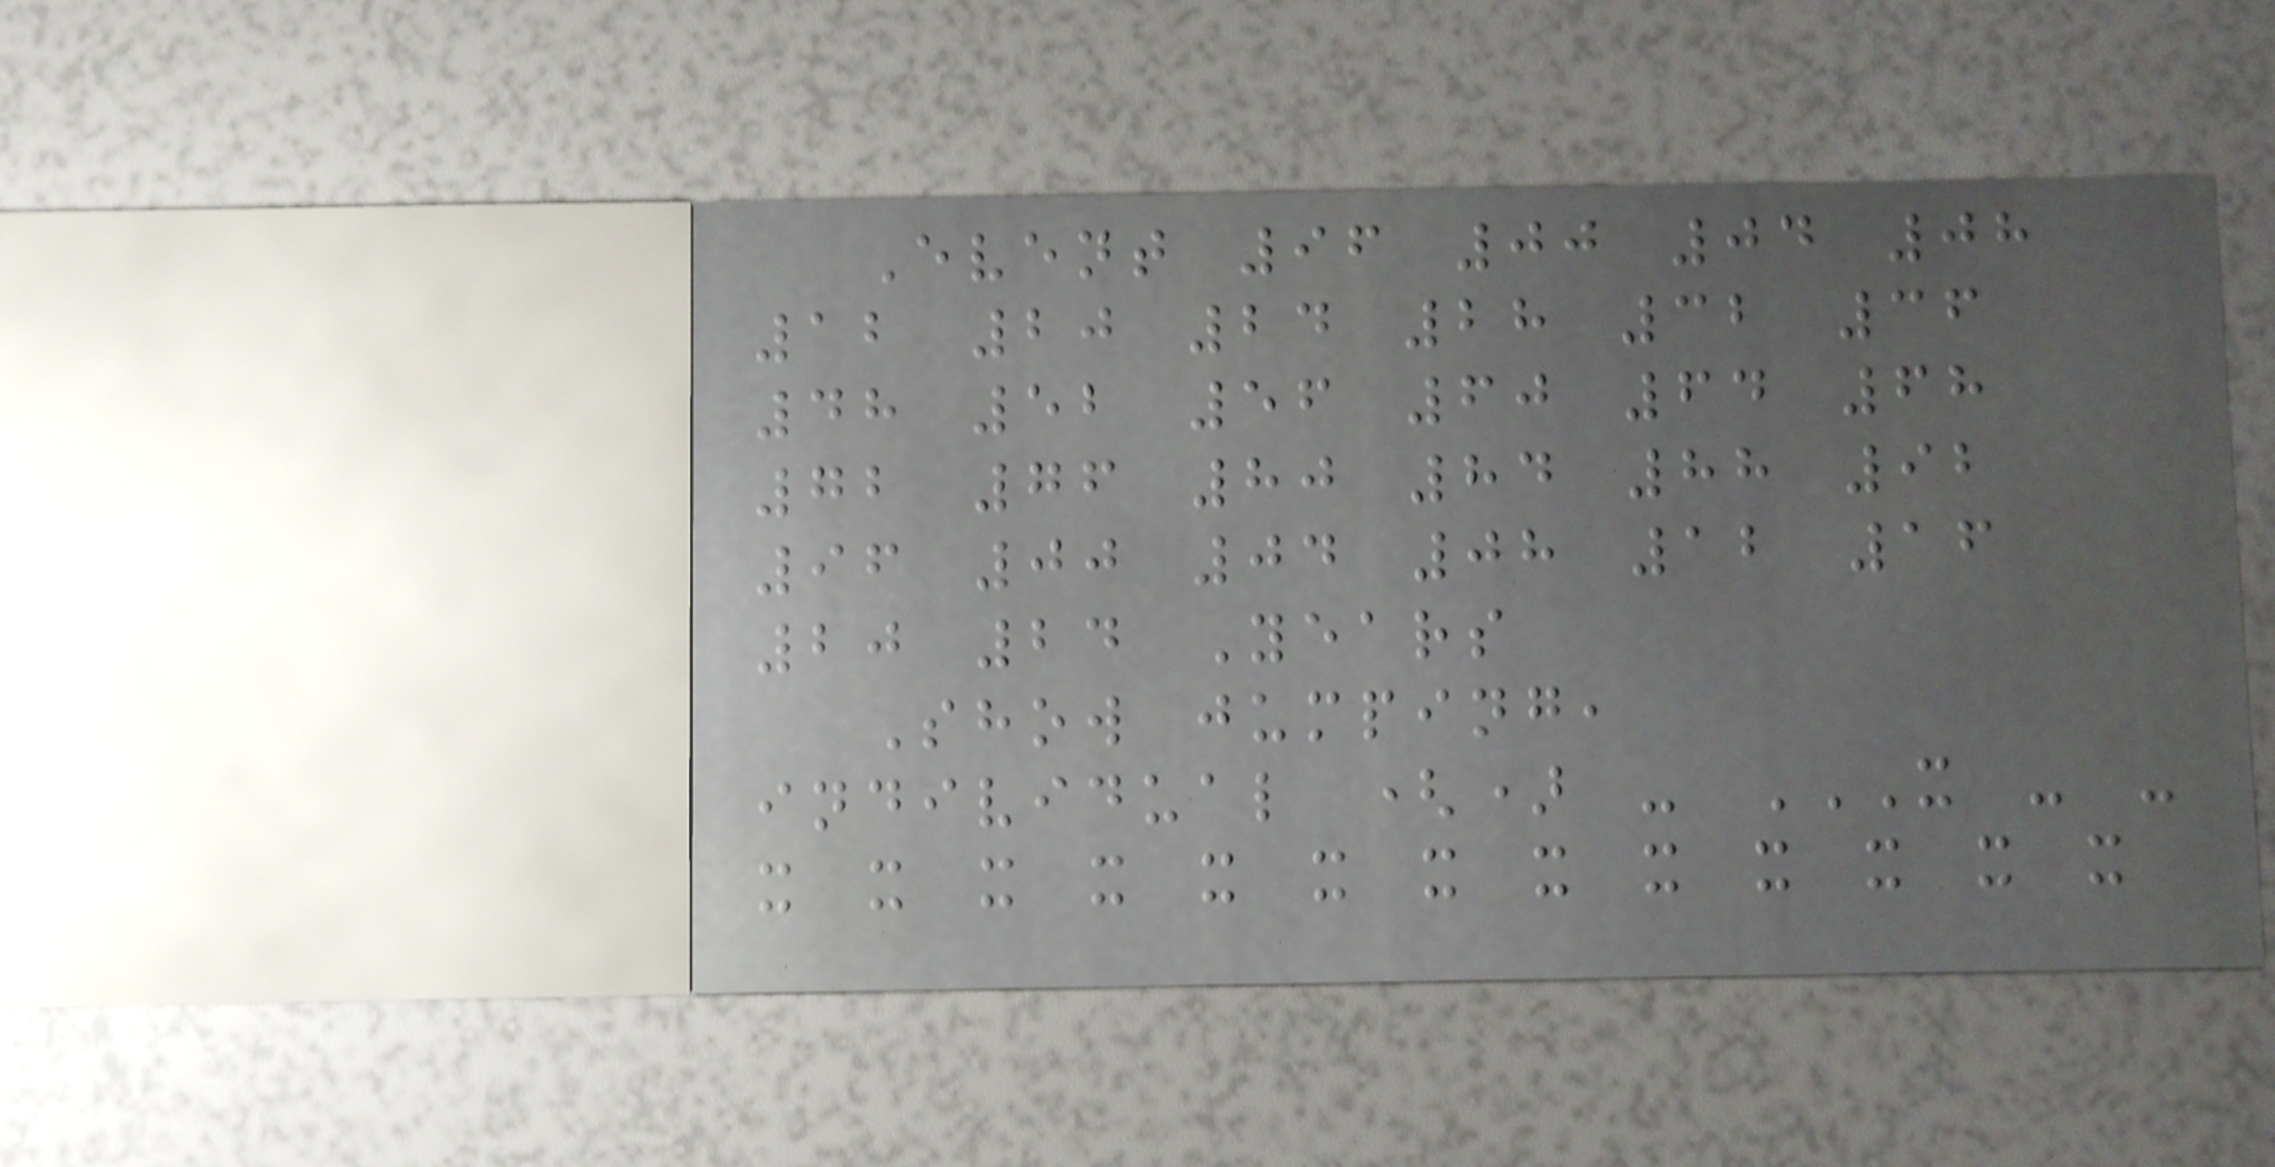Event 96 00 04 08
12 20 24 28 32 36
48 52 56 60 64 68
72 76 80 84 88 92
96 00 04 08 12 16
20 24 Years
Show jumping,
individual () - X - -
X X X X X X X X X X X X X
